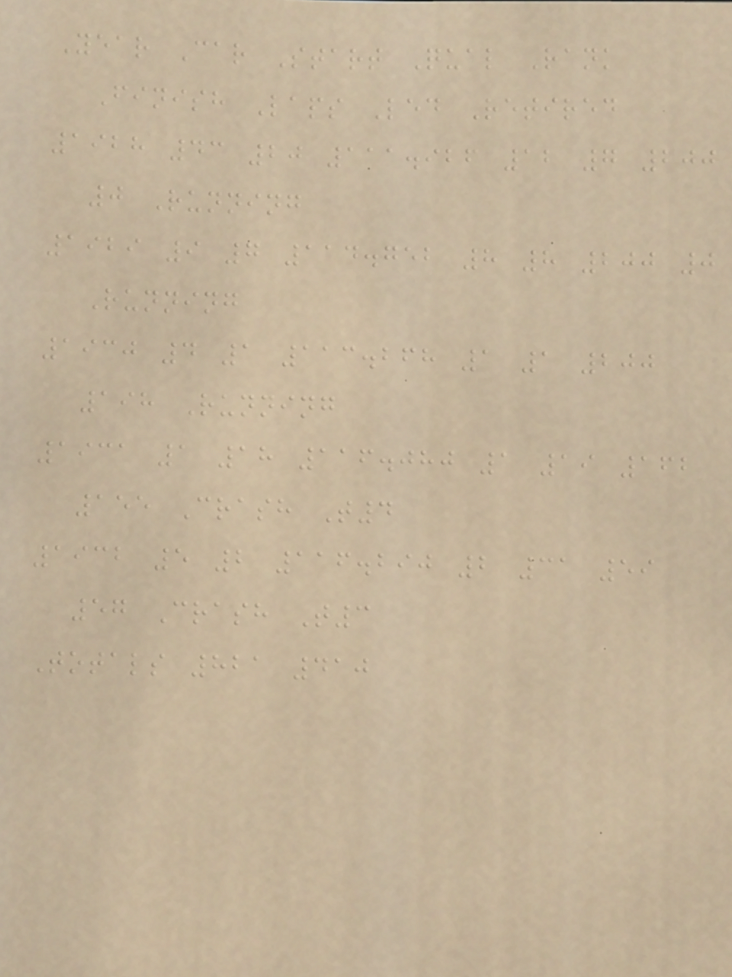Year Car Start Qual Rank
Finish Laps Led Retired
1928 43 20 111.926 12 7 200
0 Running
1929 9 7 114.752 8 8 200 0
Running
1930 4 1 113.268 1 1 200
198 Running
1931 1 18 116.080 1 19 162
155 Crash T4
1932 5 2 116.290 2 31 59
57 Crash T3
Totals 821 410
